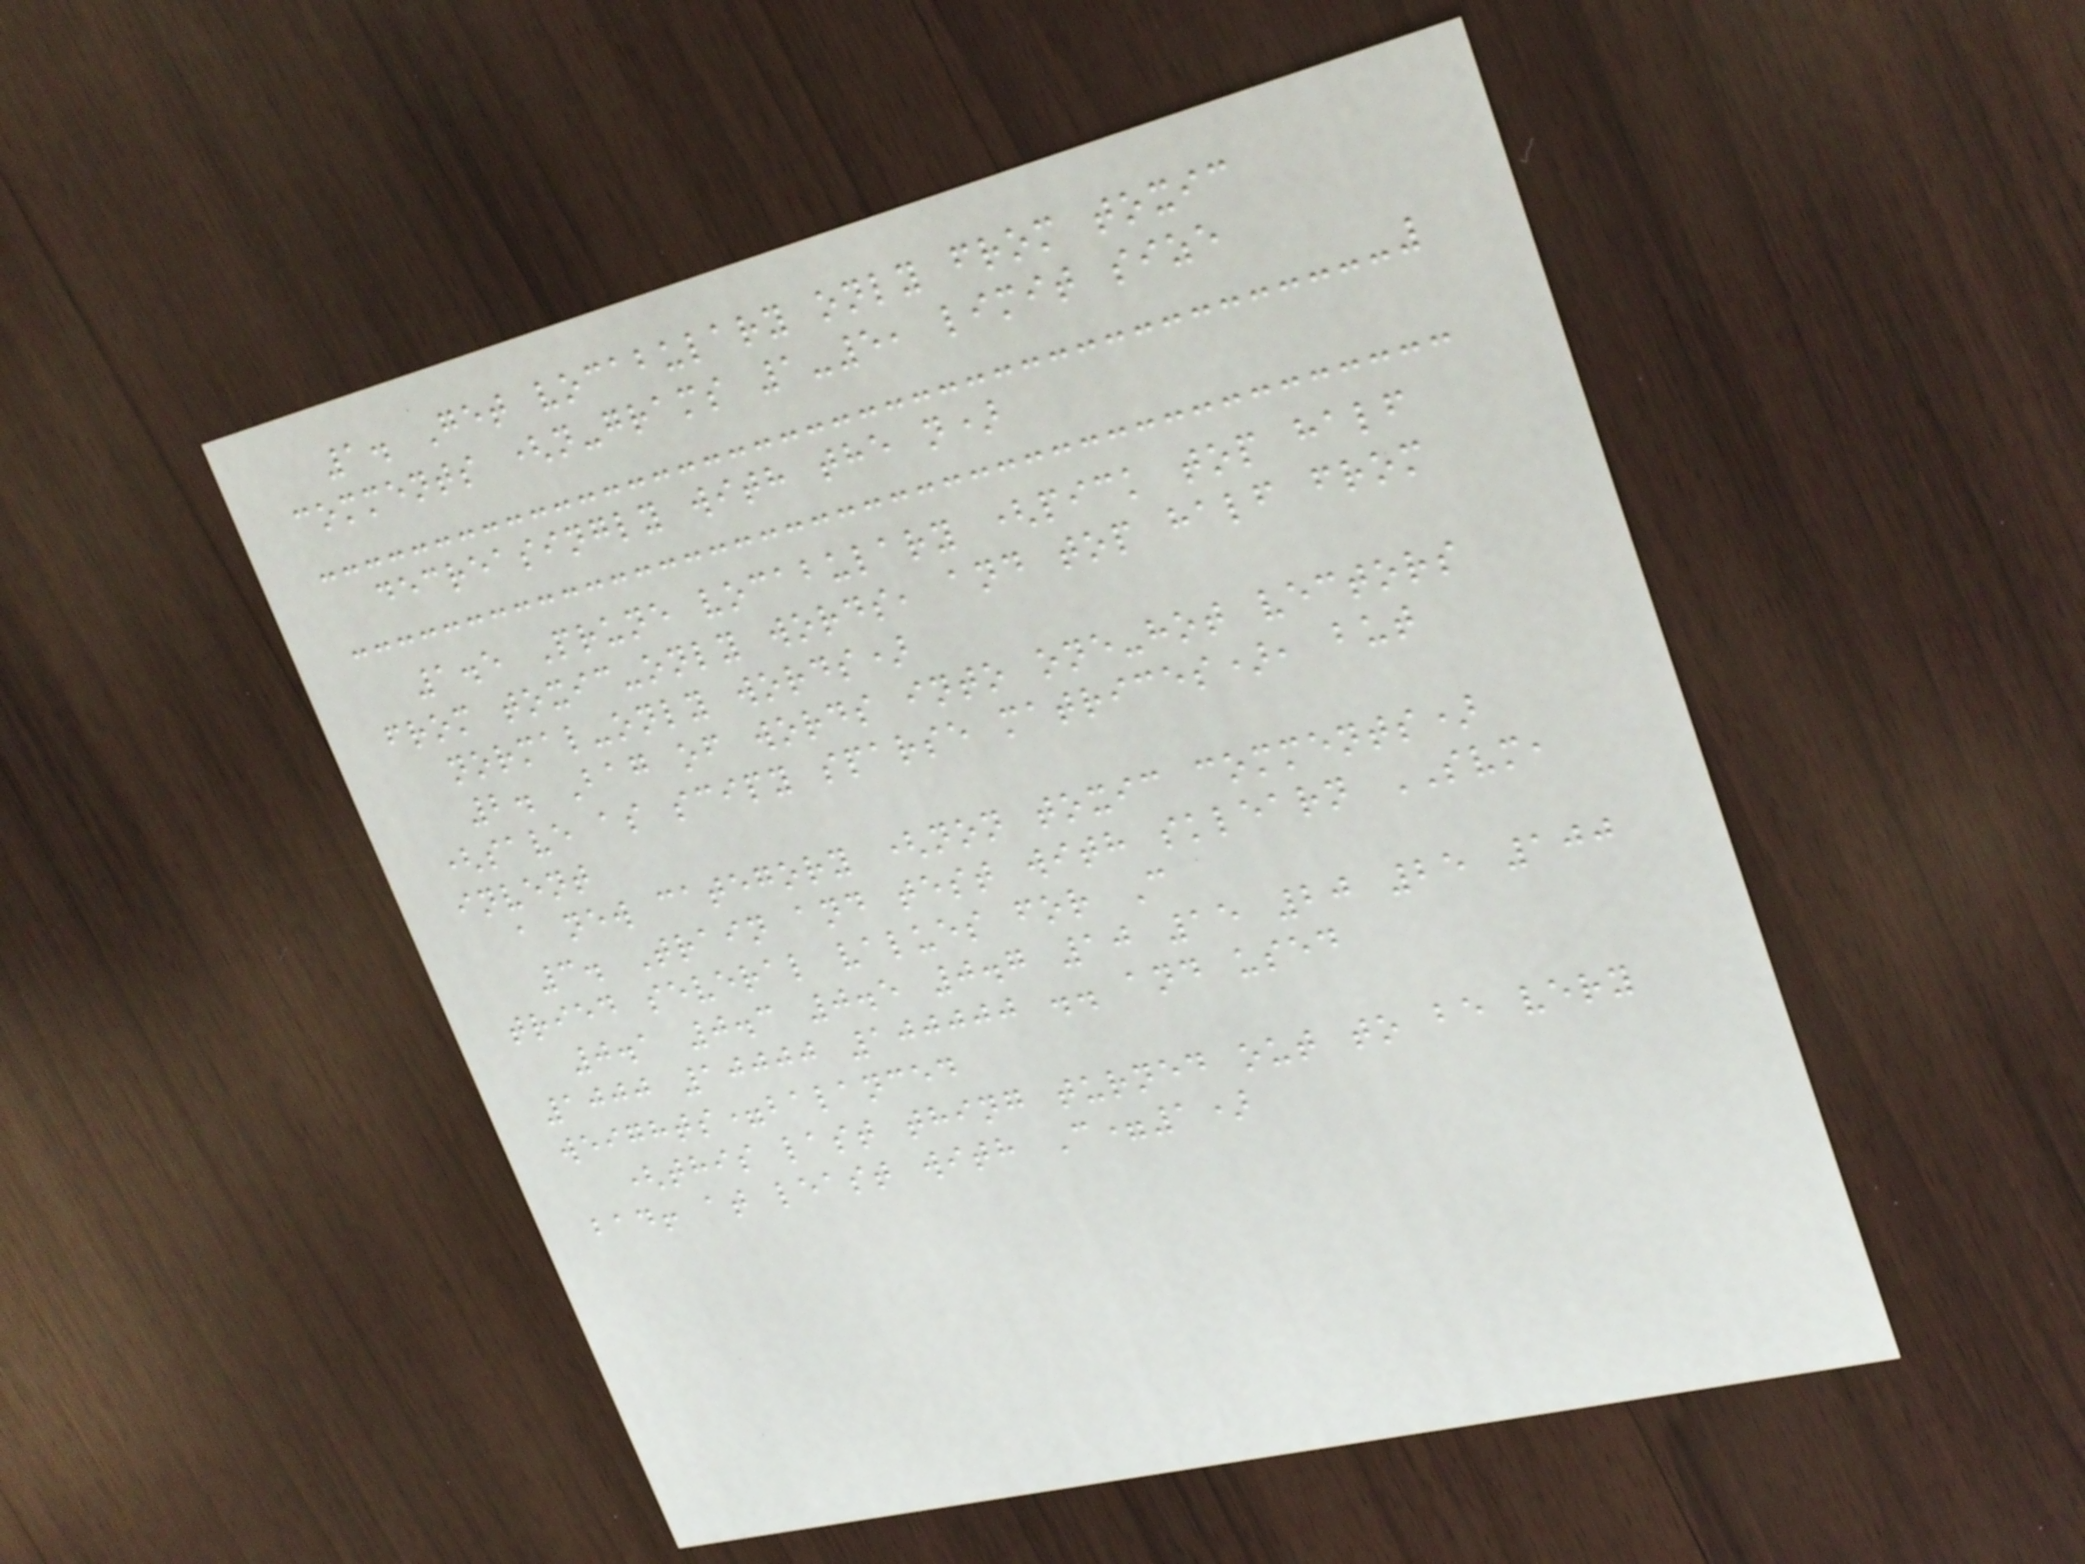1. Get vocabulary only from toxic
comments (n-grams 1-5, limit size
decreasingly with the n)
1.5 Prune vocabulary (pick top half
from toxic-only words, and top half from
normal-only words)
2. Bag of words into one-hot vectors
(save as scipy sparse matrices), but
invent
a new category (non toxic comments)
3. Train and test with sklearn SVM,
tried several values for C
0.1 0.3 0.5 0.7 10 15 20 25 100
1000 10000 100000 .. and used
weights=balanced
(this last thing turned out to be very
bad! at least with C=1)
